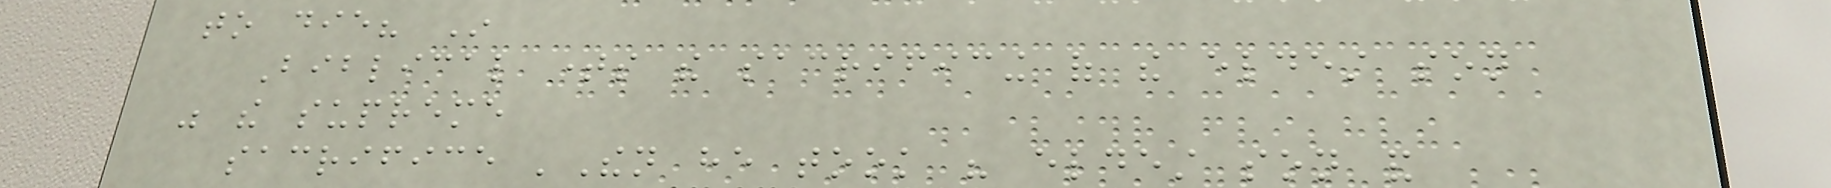to die? In
Biblical times the sacrificing of the eldest son
was the supreme
sacrifice 'Then he took his eldest son and
